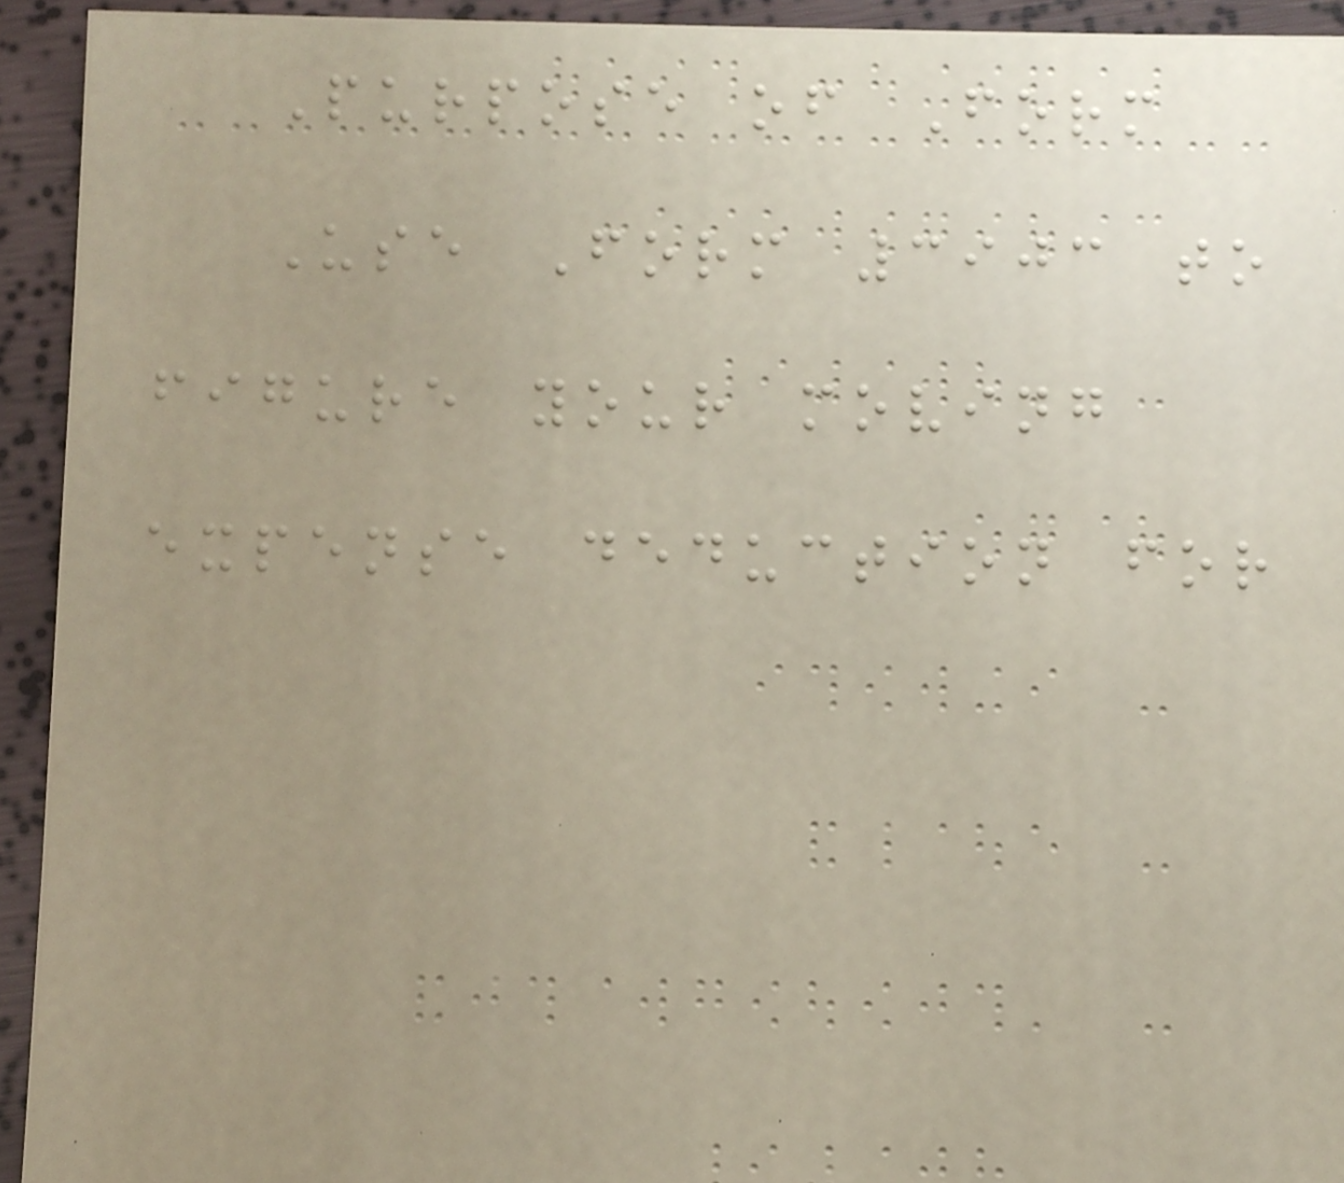Purpose of Form
Use Form 3903 to
figure your moving
expense deduction for
